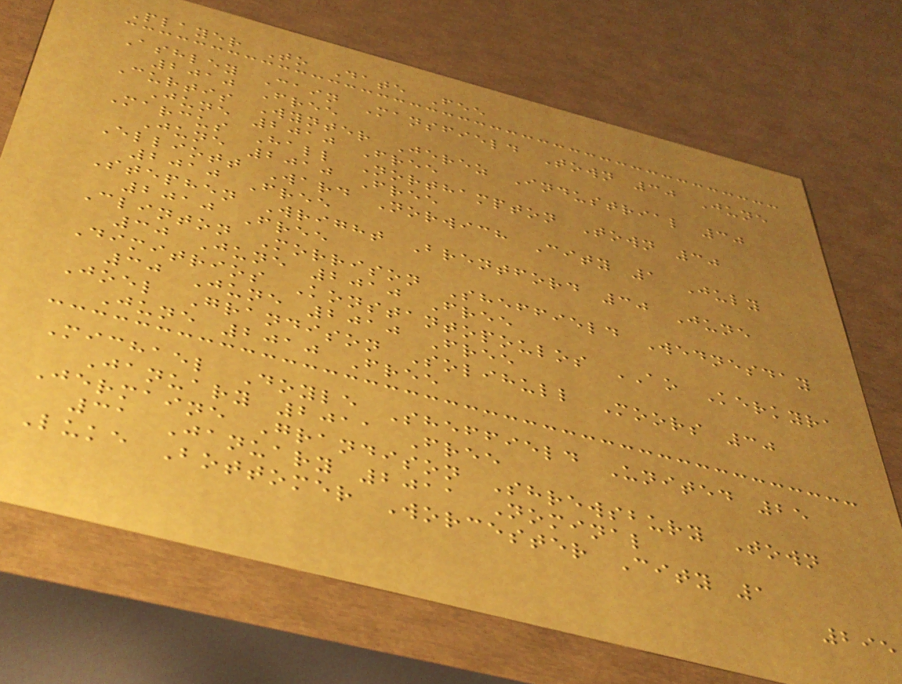Player To Date Fee
Ashley Cain Mansfield Town 30 June
2010 Free
Curtis Wynter Jerez Industrial 30
June 2010 Free
Marcus Hall Northampton Town 30
June 2010 Free
Elliott Ward Norwich City 1 July
2010 Free
Stephen Wright Brentford 30 June
2010 Free
Clinton Morrison Sheffield Wednesday
30 June 2010 Free
Dimitrios Konstantopoulos AO Kerkyra
30 June 2010 Free
Joel Grandison Solihull Moors 30
June 2010 Free
Michael Doyle Sheffield United 25
January 2011 Free
Jermaine Grandison Shrewsbury Town
31 January 2011 Nominal
Luke Bottomer Worcester City 1
295
